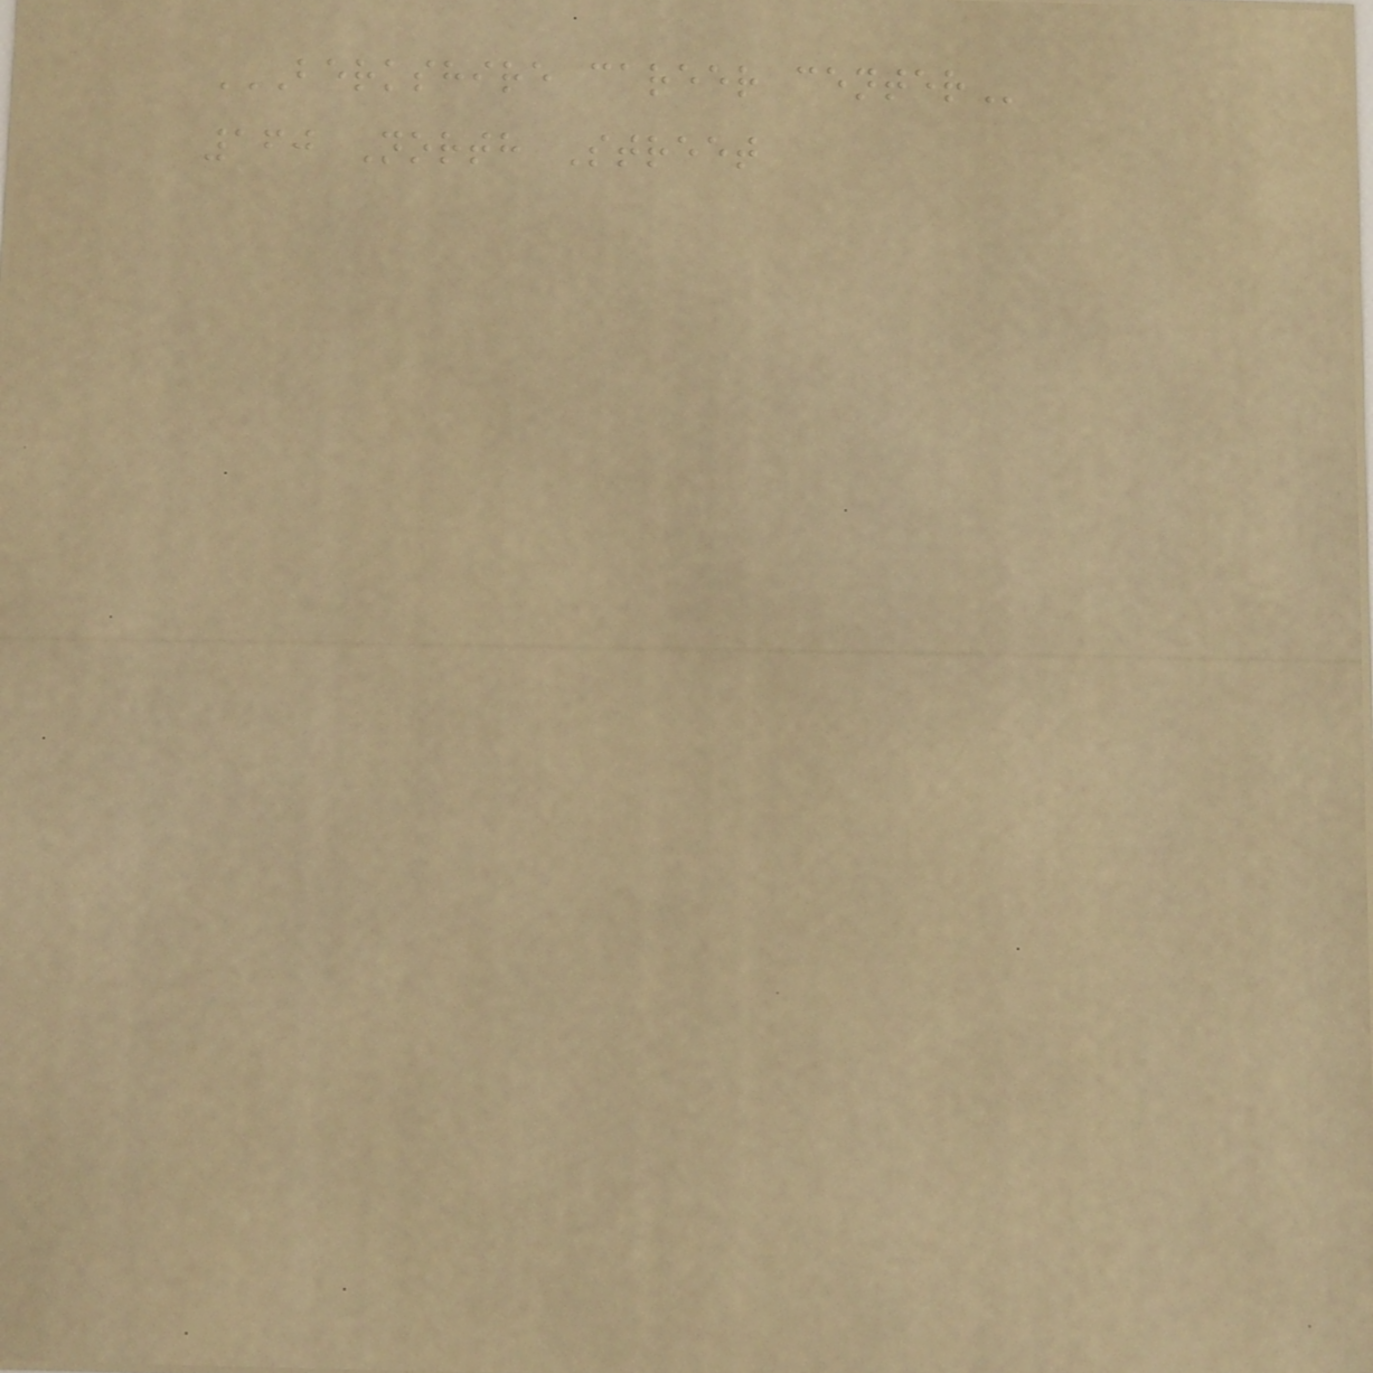BERKSHIRE CAREER CENTER
160 North Street
